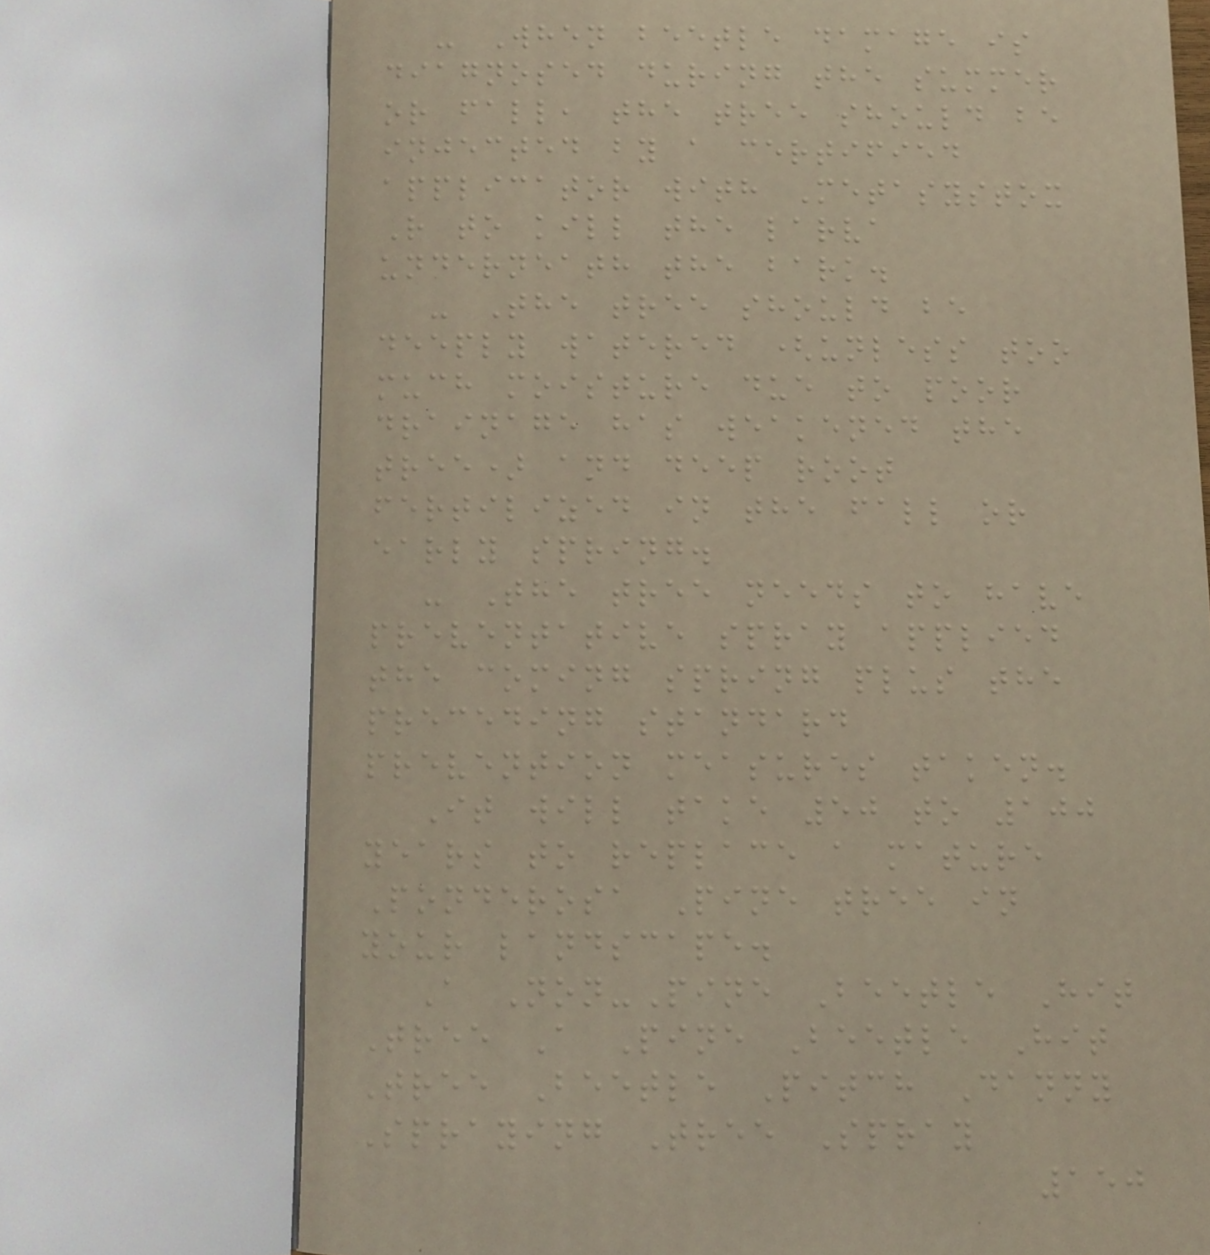- When beetle damage is
diagnosed during the summer
or fall, the tree should be
injected by a certified
applicator with Metasystox
R to kill the larva
underneath the bark.
- The tree should be
deeply watered (unless too
much moisture due to poor
drainage has weakened the
tree) and deep root
fertilized in the fall or
early spring.
- The tree needs to have
preventative spray applied
the coming spring plus the
preceding standard
prevention measures taken.
It will take 50 to 100
years to replace a mature
Ponderosa Pine tree in
your landscape.
A Non-Pine Beetle Hit
Tree A Pine Beetle Hit
Tree Beetle Pitch Danny
Spraying Tree Spray
150
